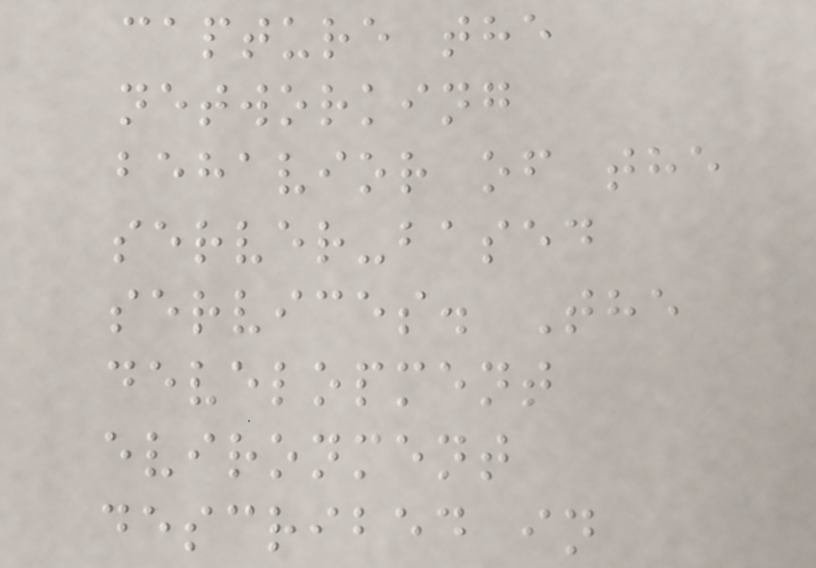capture the
networking
behavior of the
server-based
services. The
development
evironment
described in
